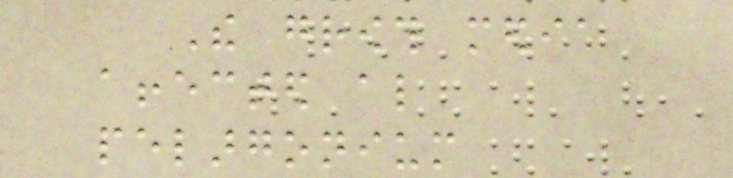The growth media
affected also
pelargonium
